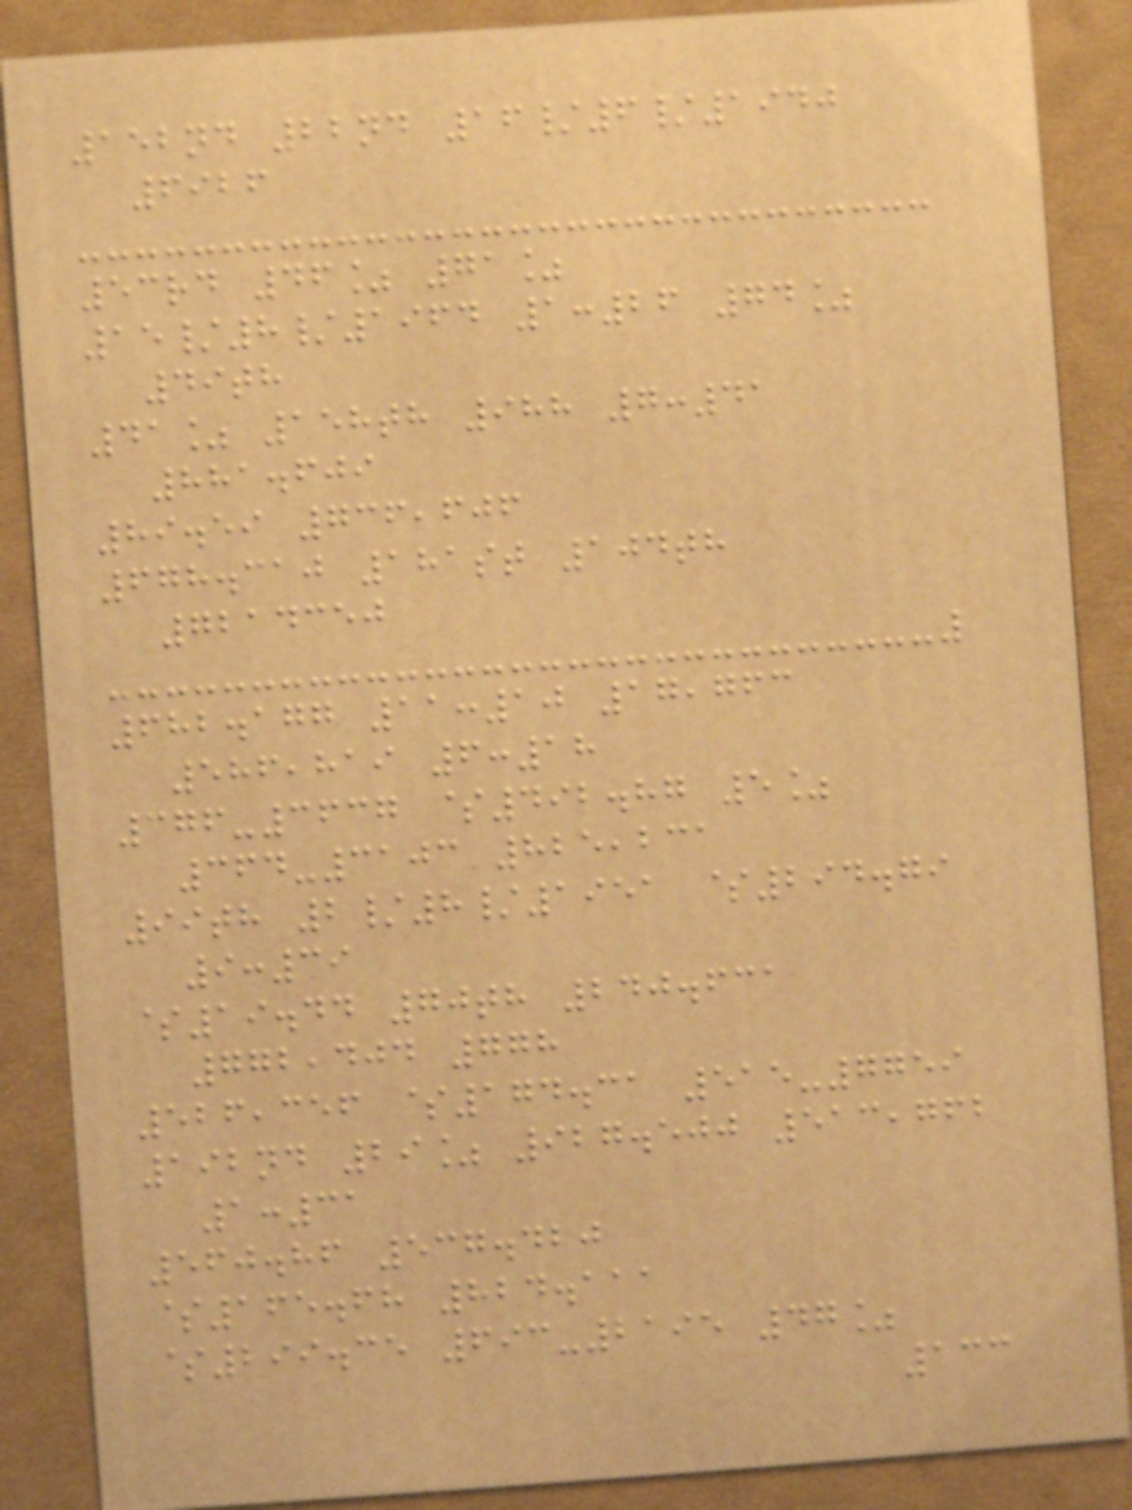152nd 22nd 16/6/1940
6926
53rd 46% 71%
15/8/1964 1:26 74%
49th
41% 158th 988 7:41
881.609
89.59 736,606
678.310 181st 104th
7214350
682.177 11:10 17,763
586,819 6:18
376-3637 $492.87 5%
364-3103 825,231
99th 2/8/1951 $294.79
9:39
$19.44 70th 240.631
772,404 778
526,356 $174.31 515-7759
192nd 29% 927.500 513,762
1:31
560.86 537.420
$165.68 824.111
$299.35 693-2195 47%
133
